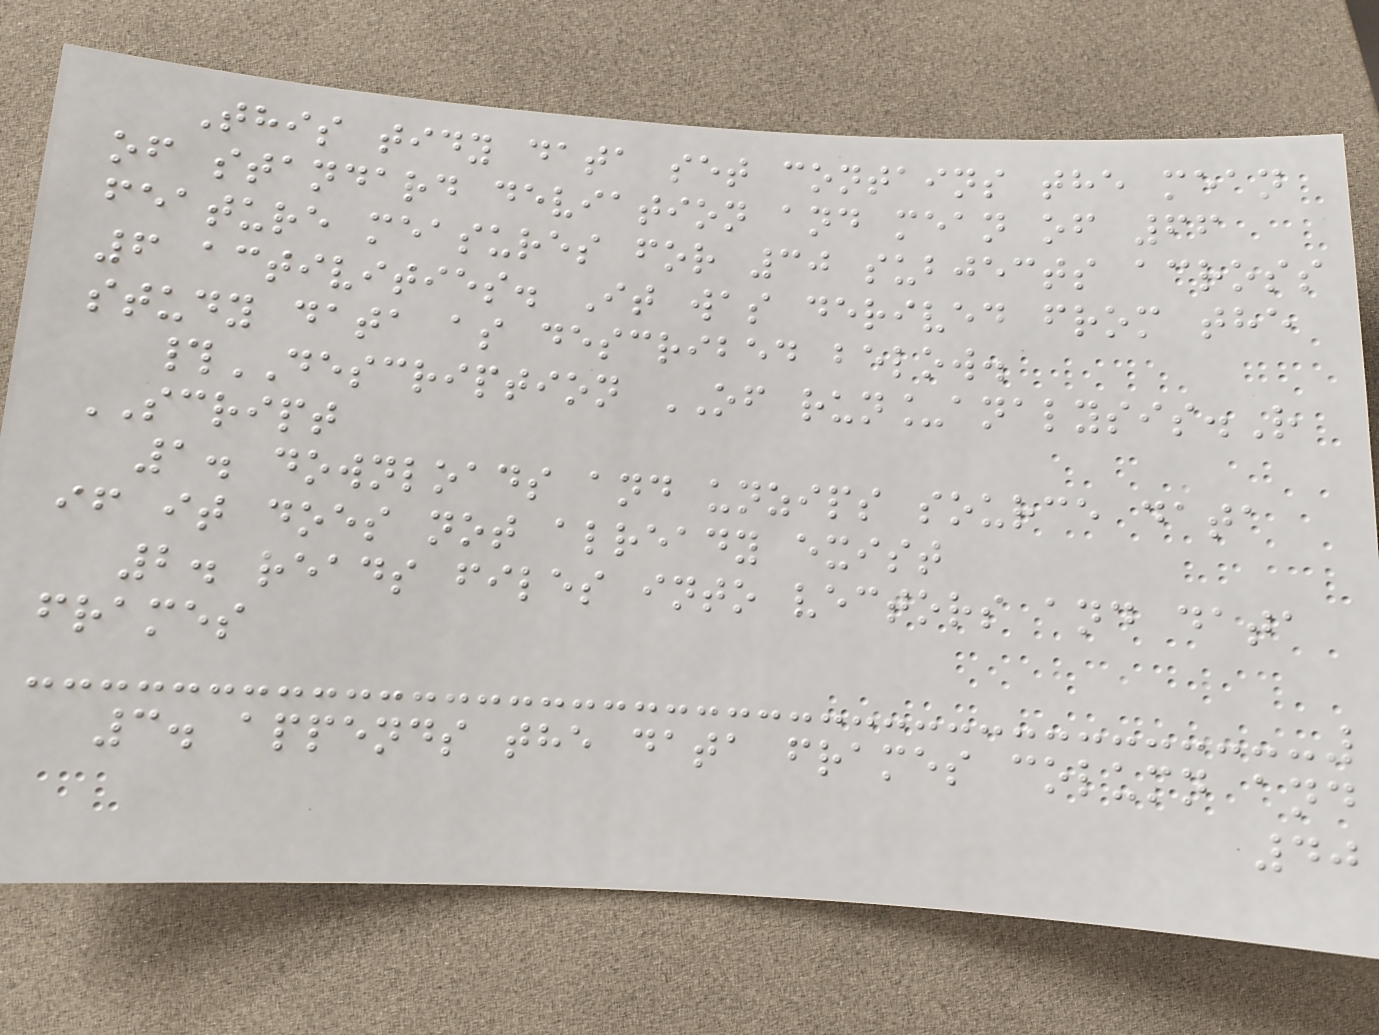This tidy data set contains the mean
of standard deviation and mean of 66
feature measures for 30 subjects across
6 activities. It was derived from the
study data as described below.
#DESCRIPTION OF run_analysis.R
SCRIPT
1. downloads and unzips source data
if it does not already exist
2. reads files into vectors and data
frames
3. appends the data frames column and
40
